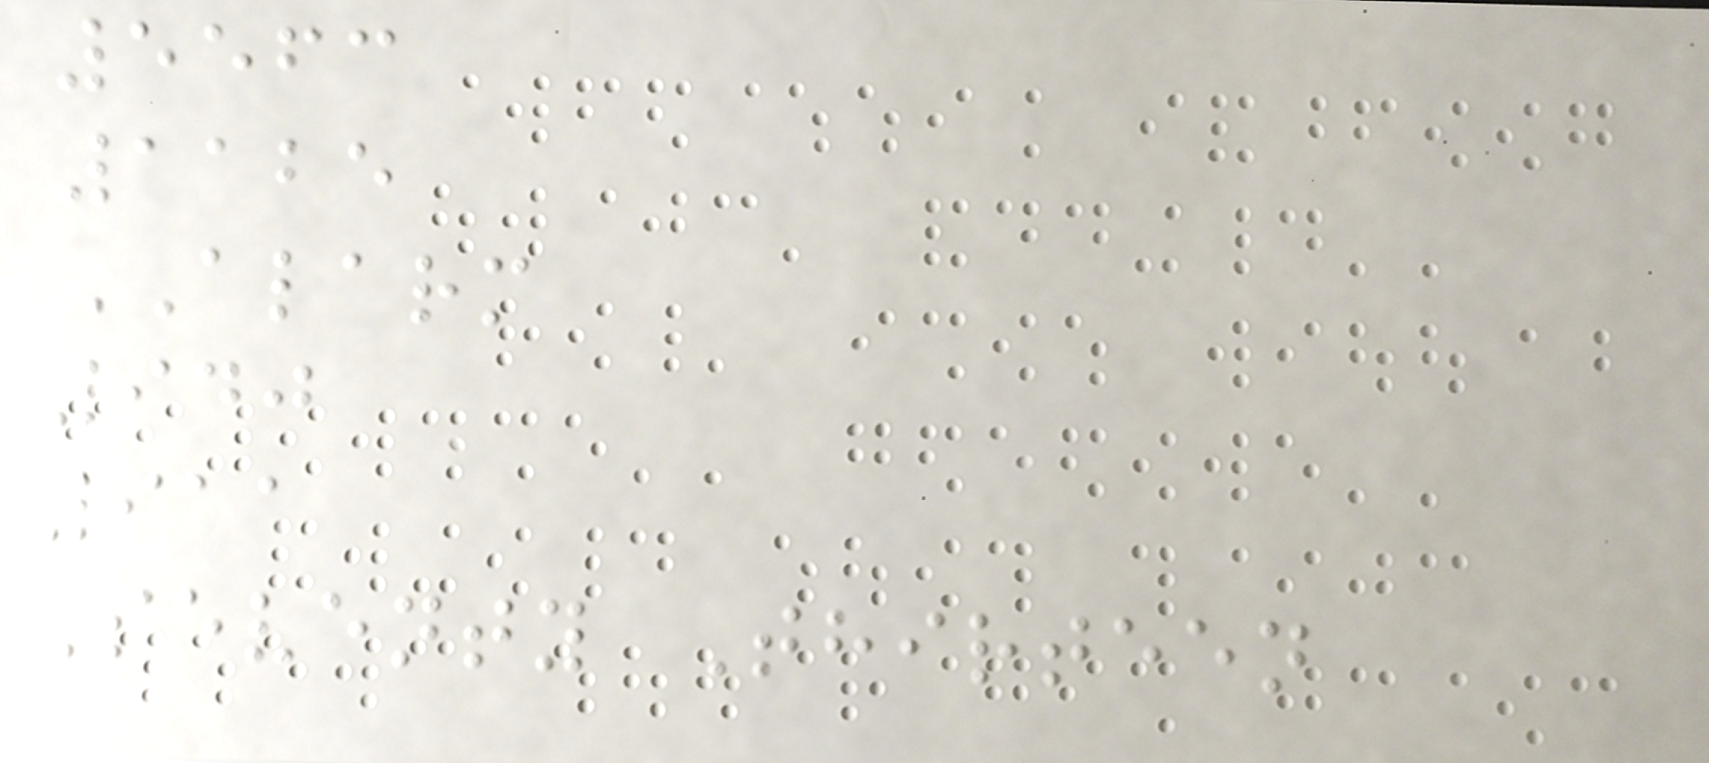5563
1125
ALARM
940
911
Seventy Thirteen
